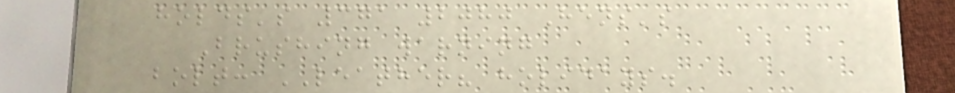holds's 371 2080 Hens's
Brushing warning
bolt: LEATHER? holidays.
